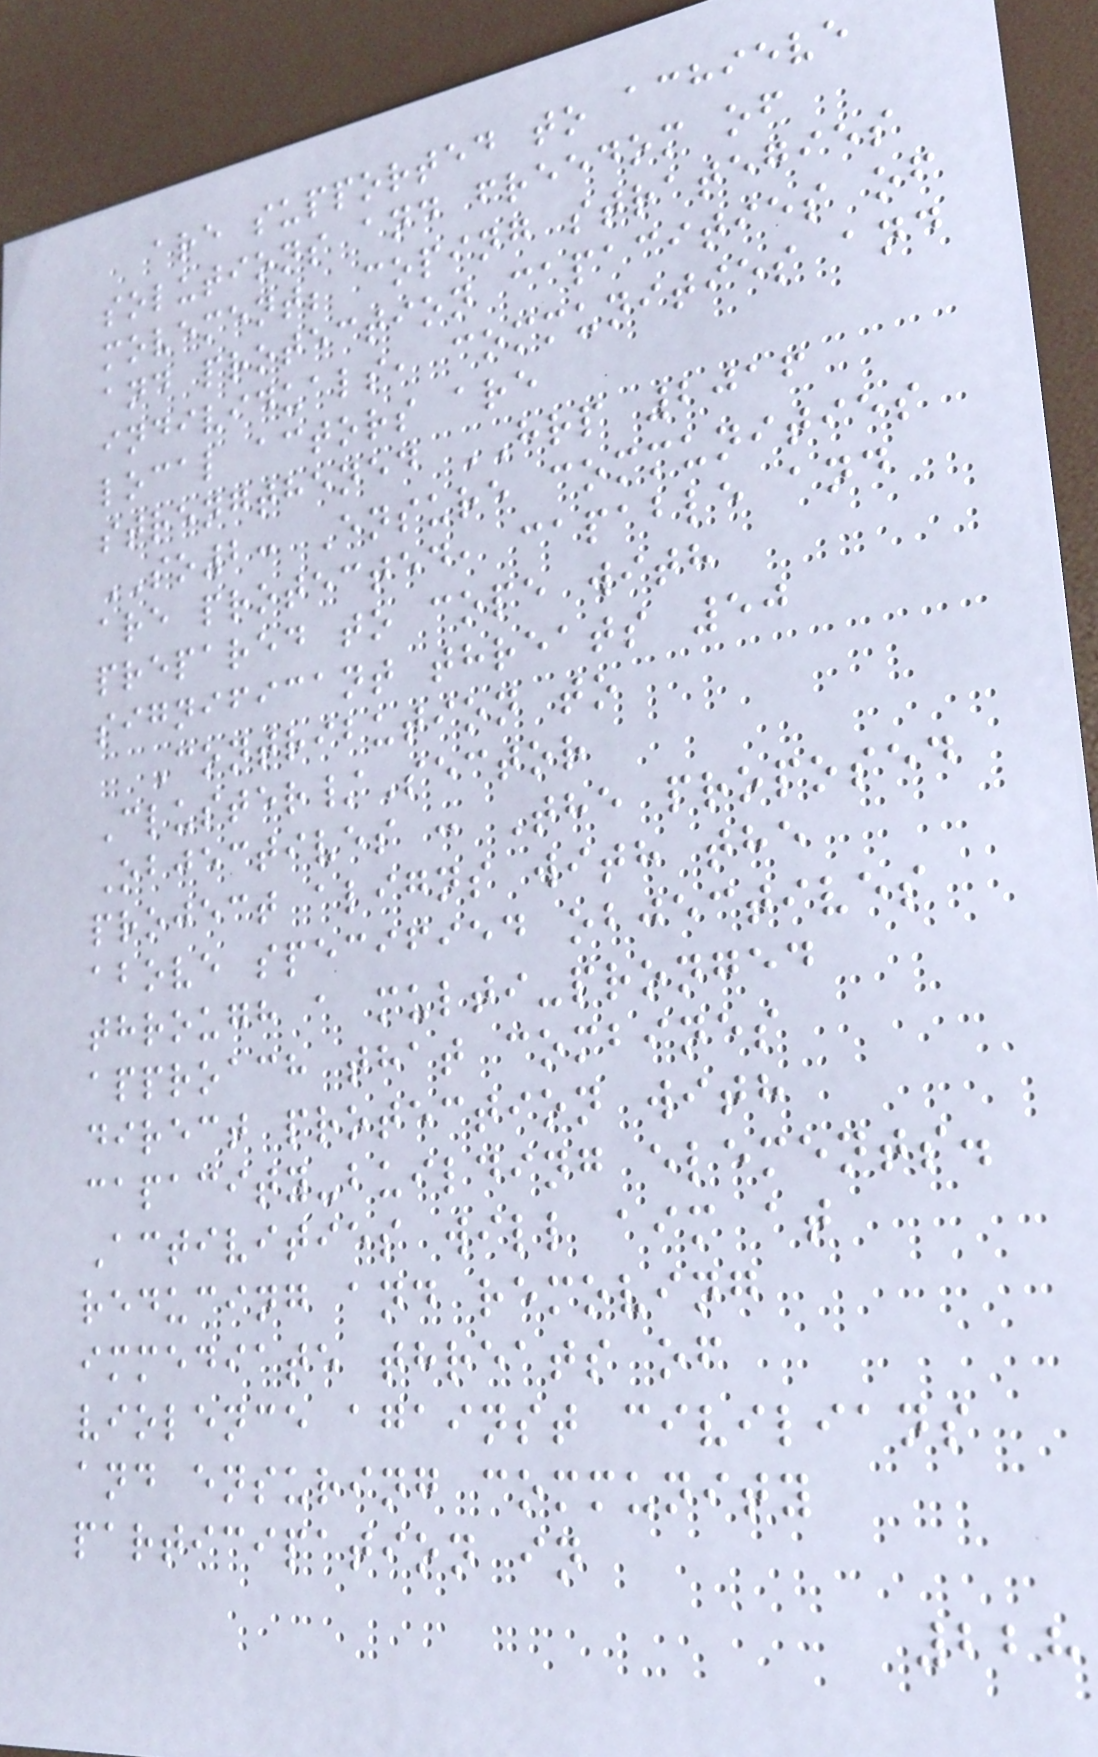are supported to achieve
solutions and freedom of
movement; coping strategies
and protection capacities of
individuals, communities and
local actors are
strengthened HRP 2016
SO2: Ensure communities
are protected, capable and
prepared to cope with
significant threats 50
Contribution to
Cluster/Sector
Objectives : The proposed
project aligns with the
above specified objectives
through a multi-pronged
approach that combines
direct protection with
capacity-building elements.
Activities will aim at
reducing and removing
immediate threats of
violence against civilians
and ensuring community
participation in
228
